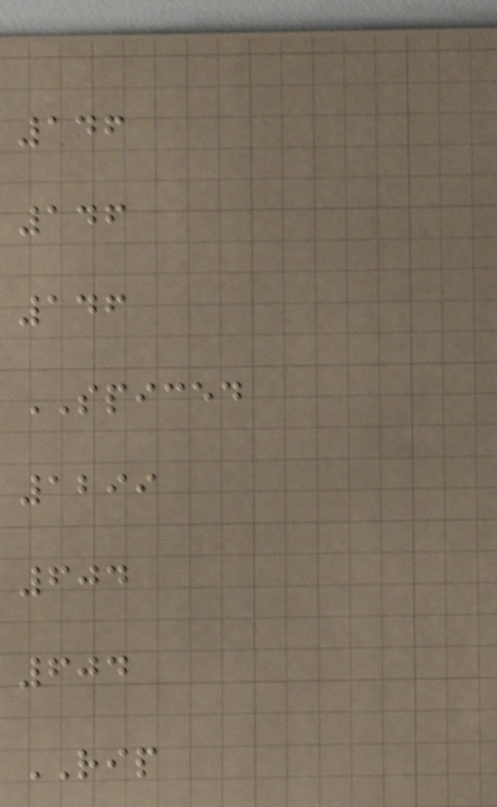146
146
146
SPICED
1299
604
604
RIP
